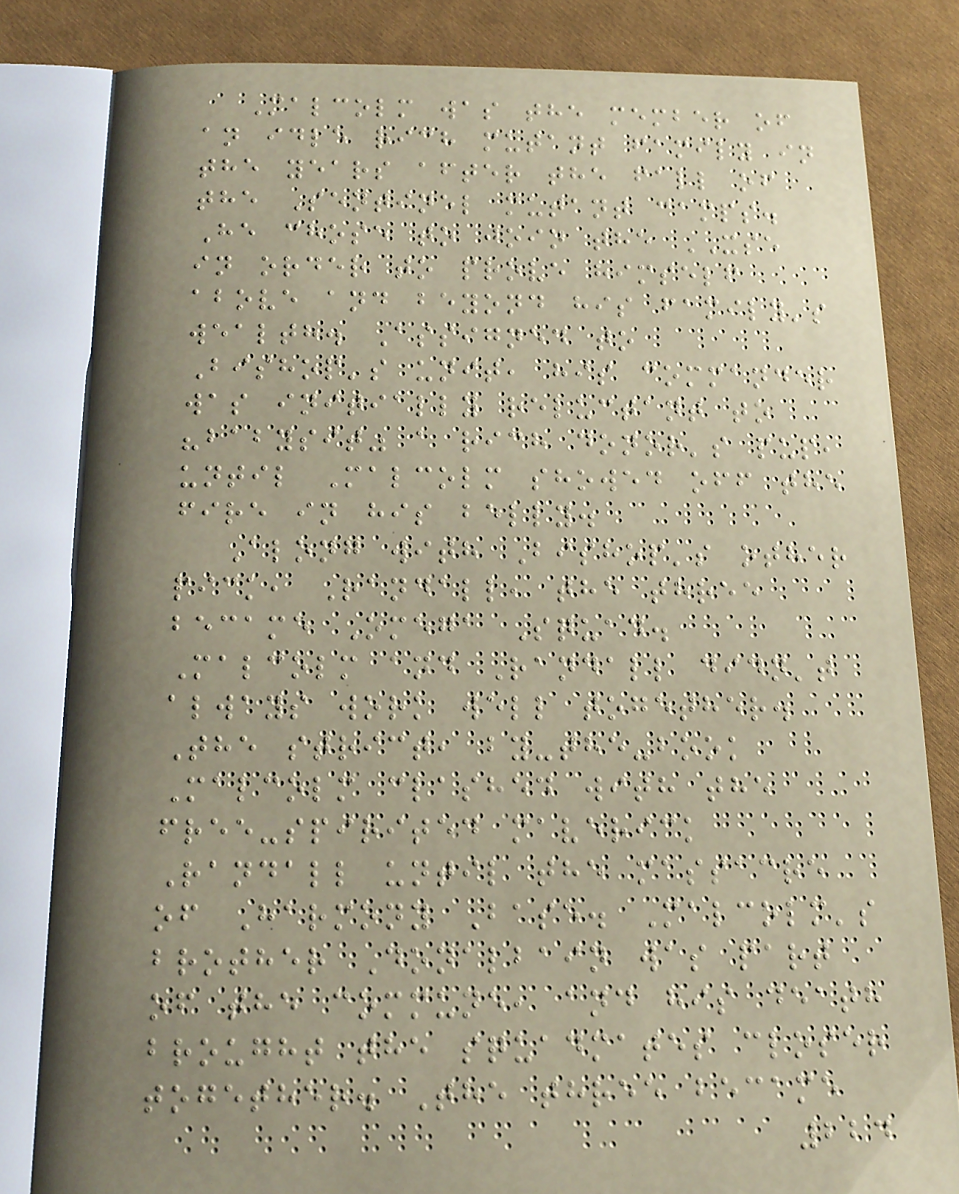Malcolm was the member of
an idle rich mutant family in
the years after the fall of
the Sentinel mutant camps.
He chose to join the XSE
in order to prove himself
above and beyond his family's
wealth. Assigned to
Bishop's unit, his commander
was initially reluctant to
"babysit" a rich donor's pup,
until Malcolm showed off the
fire in his belly.
Along with Bishop's other
pick, Randall, the three
became Omega Squad.
Malcolm and Randall didn't
always work well together.
The strict, by-the-book
Malcolm clashed with the
free-spirited maverick
Randall until the massacre
of Harmony Base. Malcolm's
brother Donalbain was part
of the commune, and his death
brought the squadmates closer
together. The three became
224
